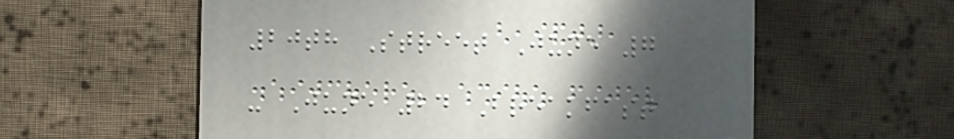20th Street June 7
- June 24 Breakfast
